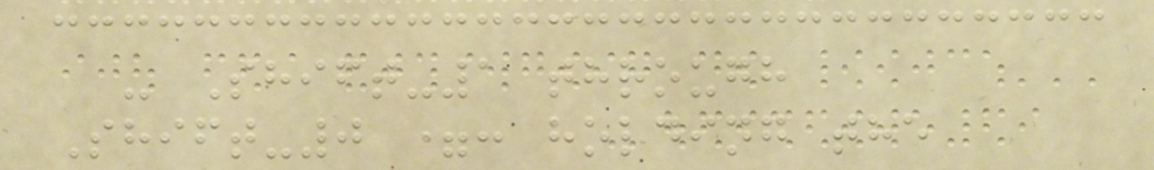- Shift-1 through
Shift-0 =: holding the
